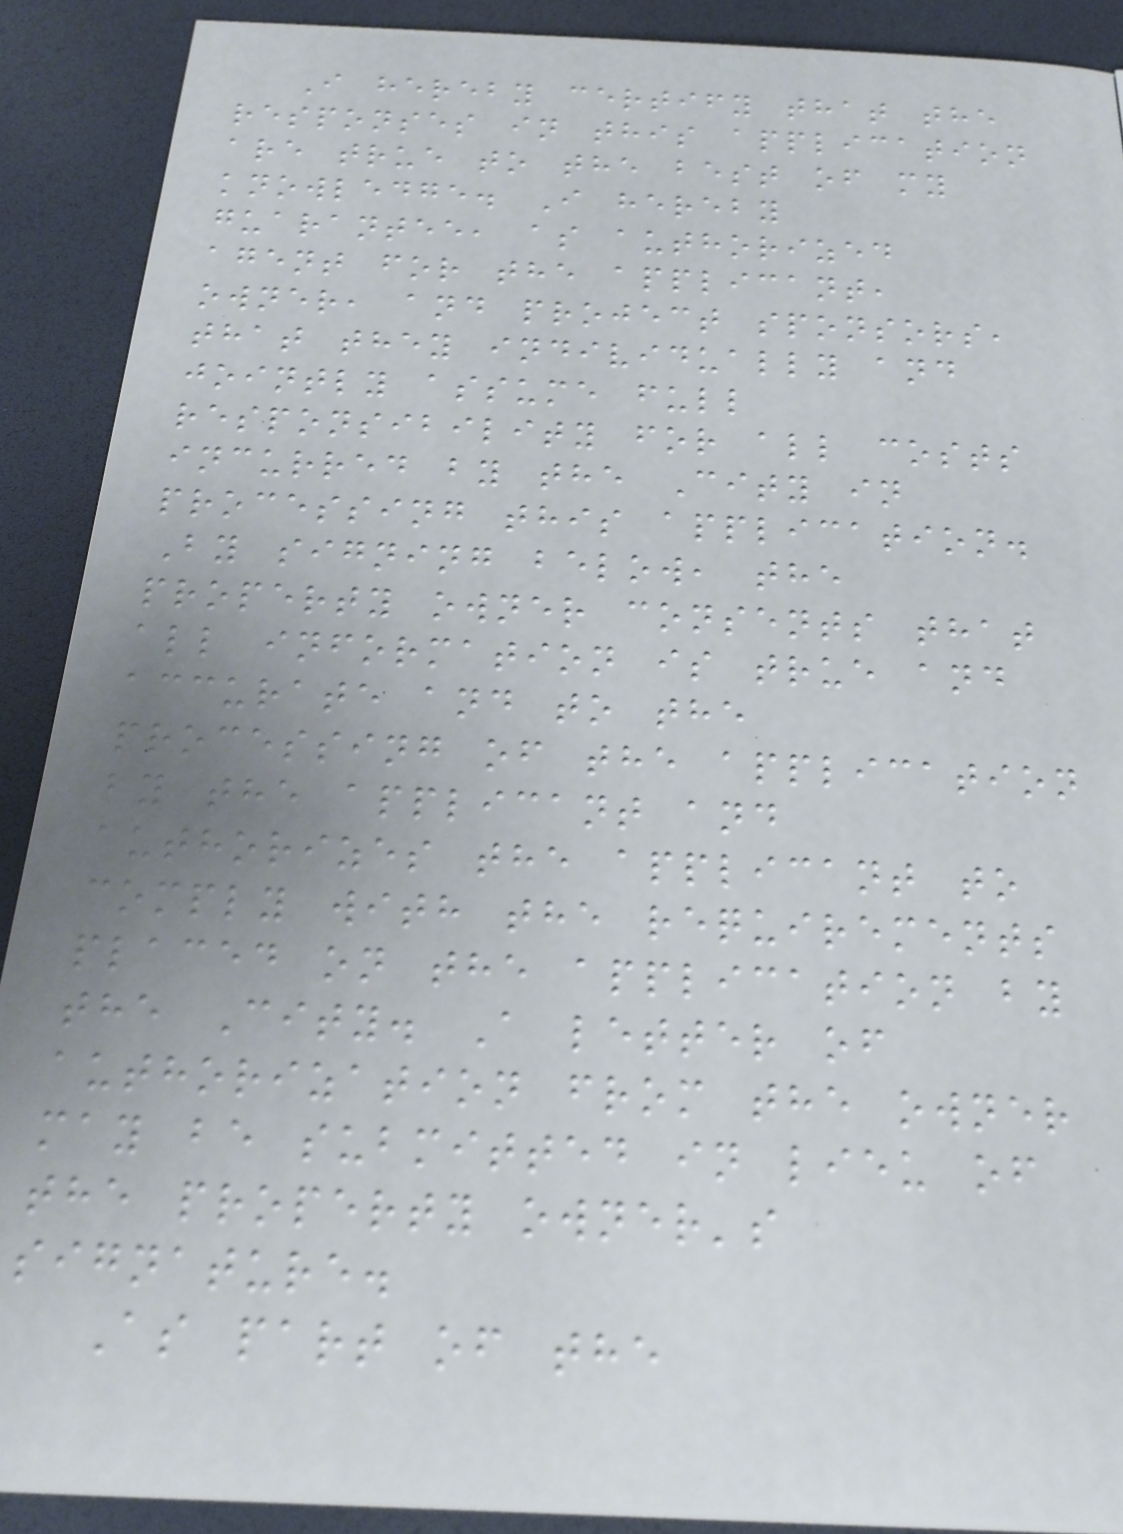I hereby certify that the
responses in this application
are true to the best of my
knowledge. I hereby
guarantee, as authorized
agent for the applicant,
owner, and project sponsors,
that they individually and
jointly assume full
responsibility for all costs
incurred by the City in
processing this application.
By signing below, the
property owner consents that
all information is true and
accurate and to the
processing of the application
by the applicant and
authorizes the applicant to
comply with the requirements
placed on the application by
the City. A letter of
authorization from the owner
may be submitted in lieu of
the property owner's
signature.
As part of the
